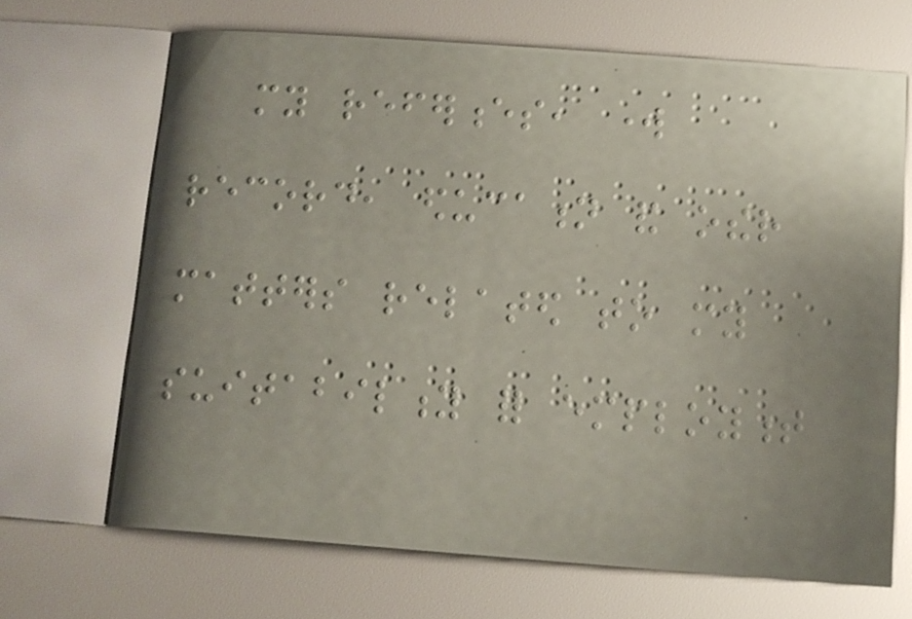my references, work
record, education and other
matters related to my
suitability for employment
